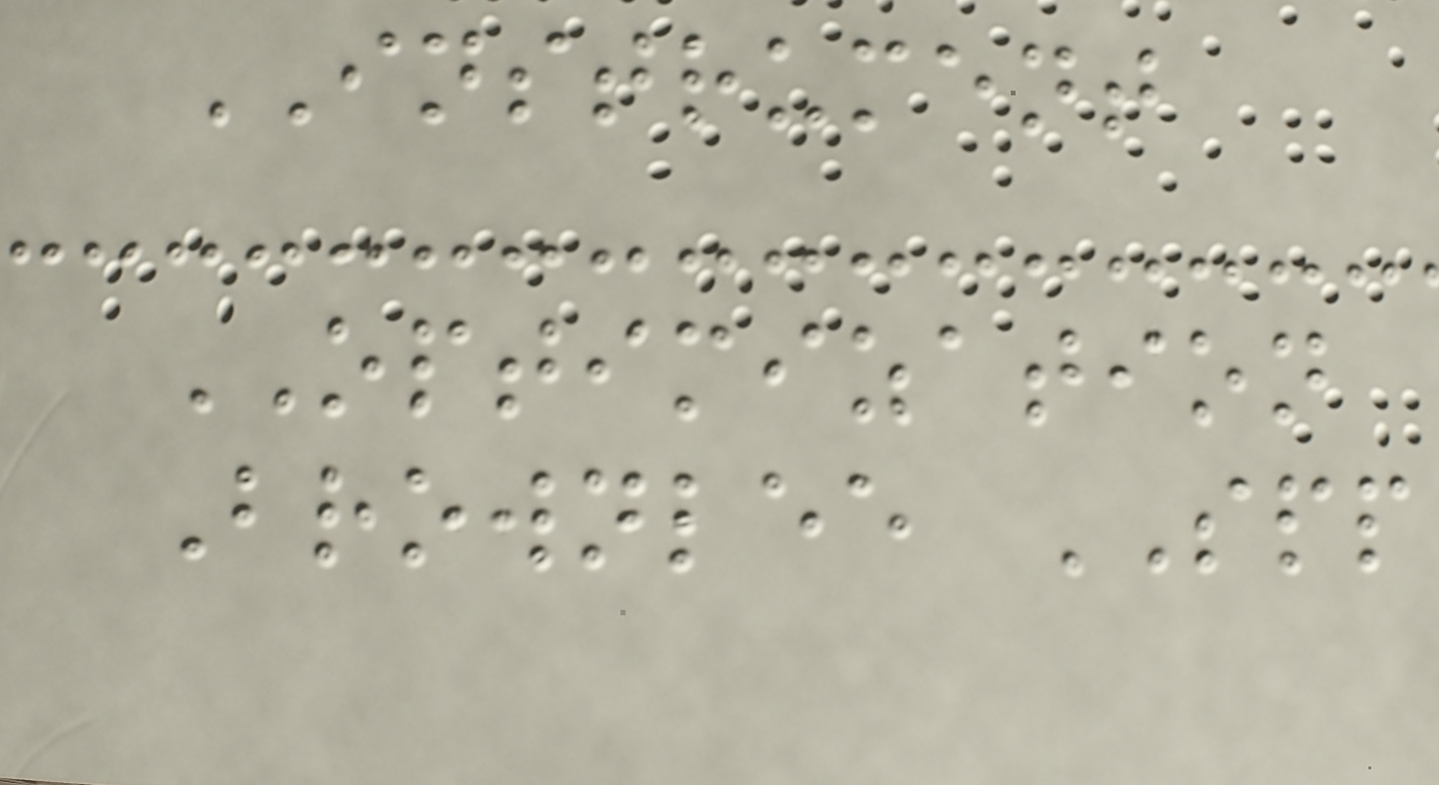INSTRUMENT
OPTIMIZATION
Brownlee SPP
